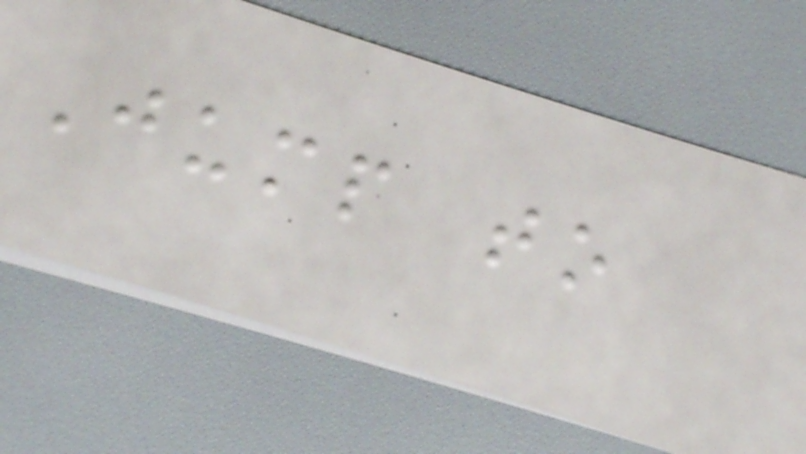Jump to
